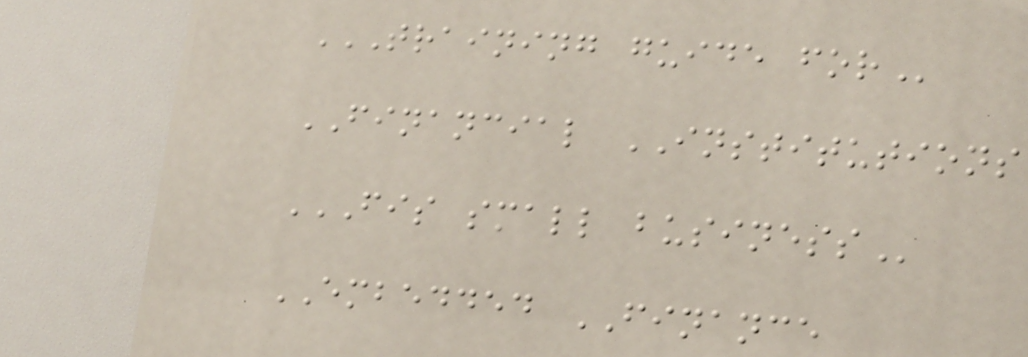TRAINING GUIDE FOR
FINANCIAL INSTITUTIONS
FIS SMALL BUSINESS
EMBEDDED FINANCE
